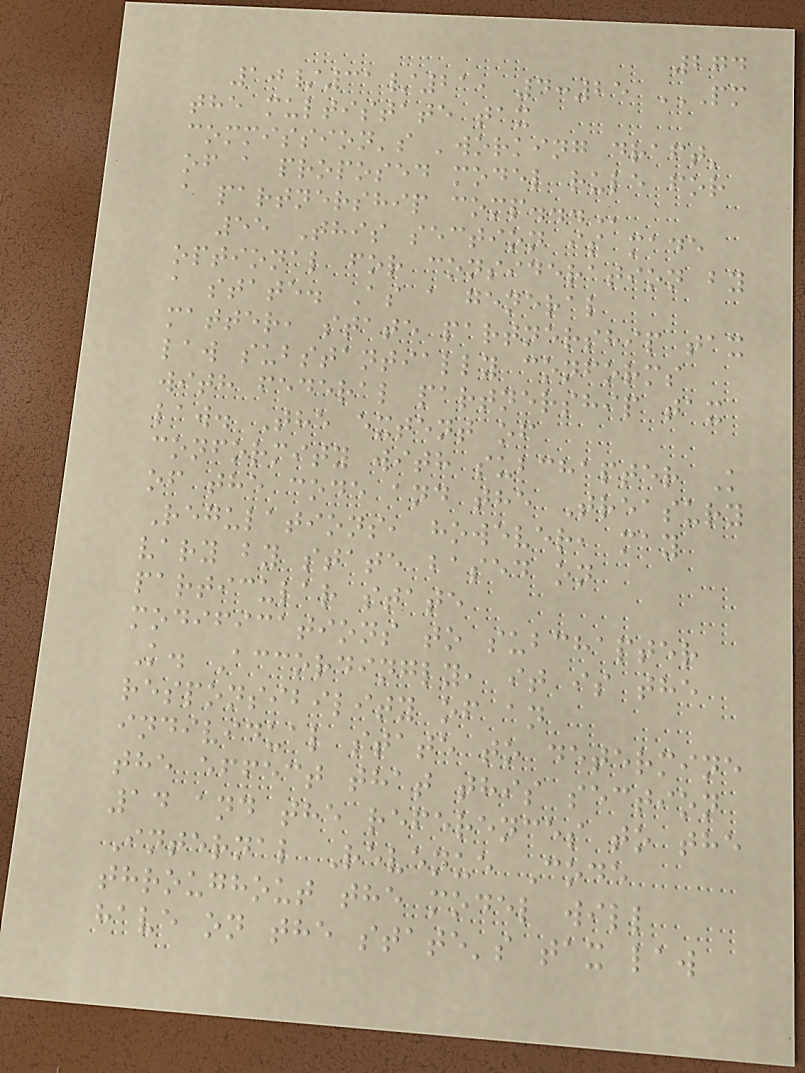274
10/31/21, 4:25 PM
THE MULTISTATE TAX
COMMISSION'S 'WORKING DRAFT'
OF A PROPOSED MODEL RULE FOR
A PARTNERSHIP COMP...
55 This section is made
optional for consideration by
a state. As a general
matter, state partnership tax
law substantially conforms
with federal partnership tax
law. The extent of
conformity with subchapter K
of the code and the Treasury
Regulations, however, may
vary by state based on
particular state
modifications to subchapter
K. Accordingly, it is the
responsibility of an
individual state to determine
the effect that this section
14 and the references to the
Internal Revenue Code
throughout the model will
have on the state's tax law
